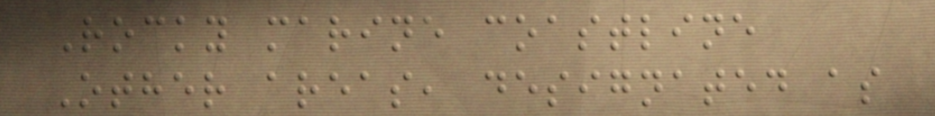Rocky marine coastline
Other areas, designated as
